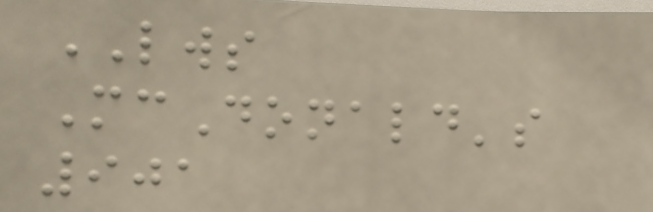LWS
McDonald's
901
